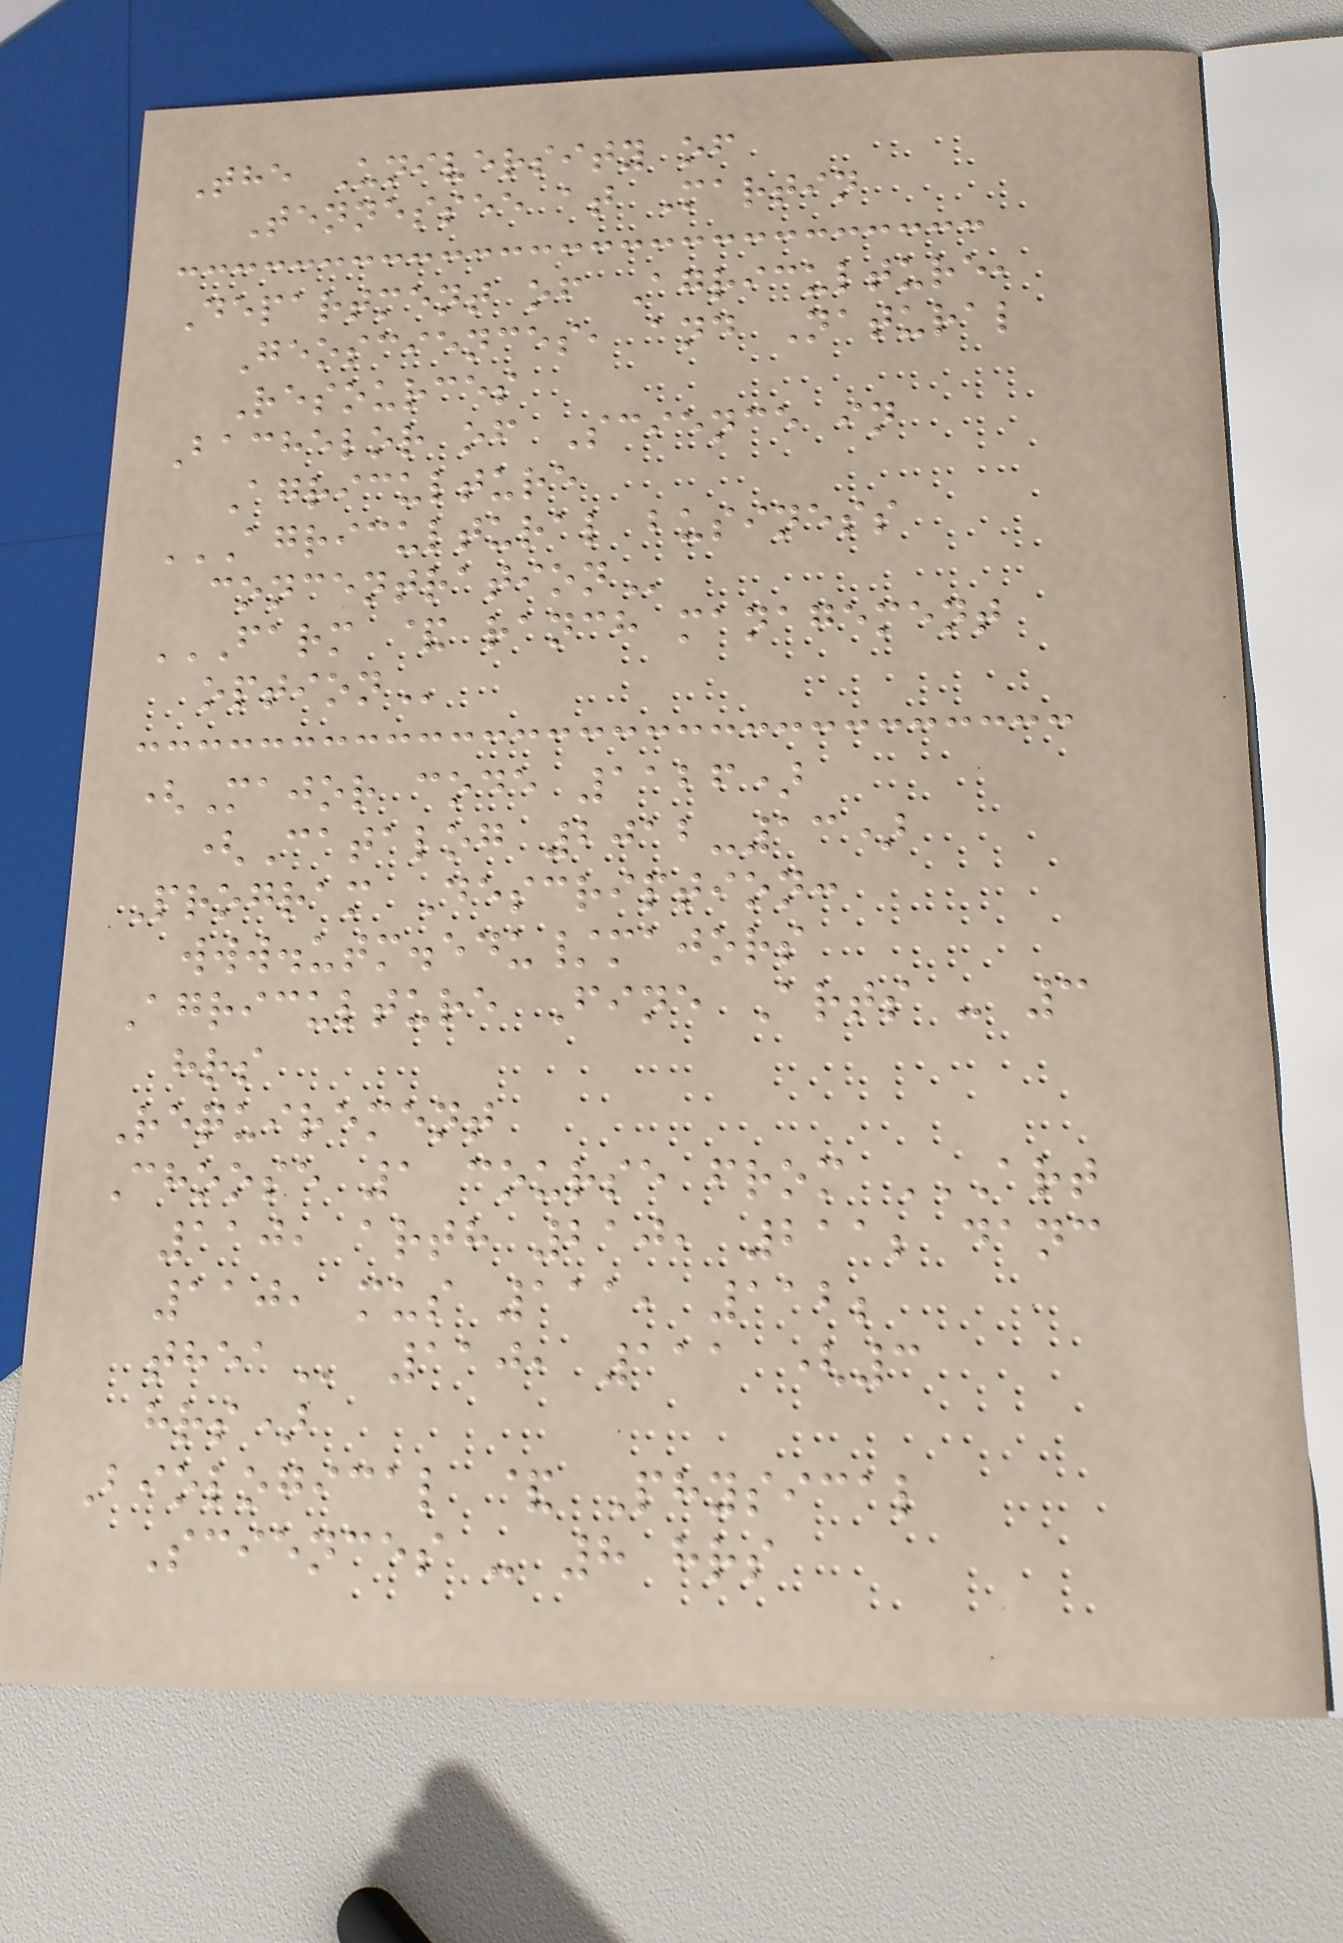The University of
Tennessee at Martin
Department of Agriculture,
Geosciences, and Natural
Resources
Bachelor of Science in
Agriculture
AGRICULTURAL BUSINESS
CONCENTRATION
FARM & RANCH MANAGEMENT
OPTION
(Major code 1126)
(Catalog 2012-13)
Program Description:
www.utm.edu/majors
Agriculture Fine Arts - 3
hrs
Requirement
Choose 1 course from ART
110, ARTH 210, 211; DANC
110, MUS 111, 112;
THEA 110, 111 (3
hrs)
Biological & Physical
Sciences - 8 hrs
